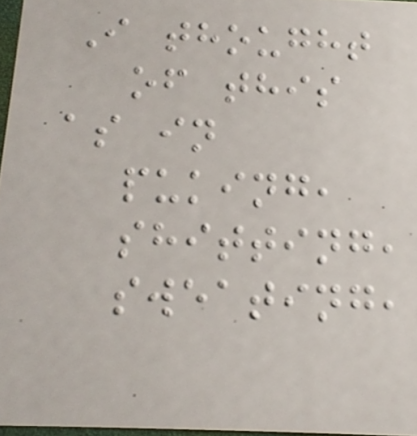I thought
of this
as in
puking,
shitting,
sweating,
